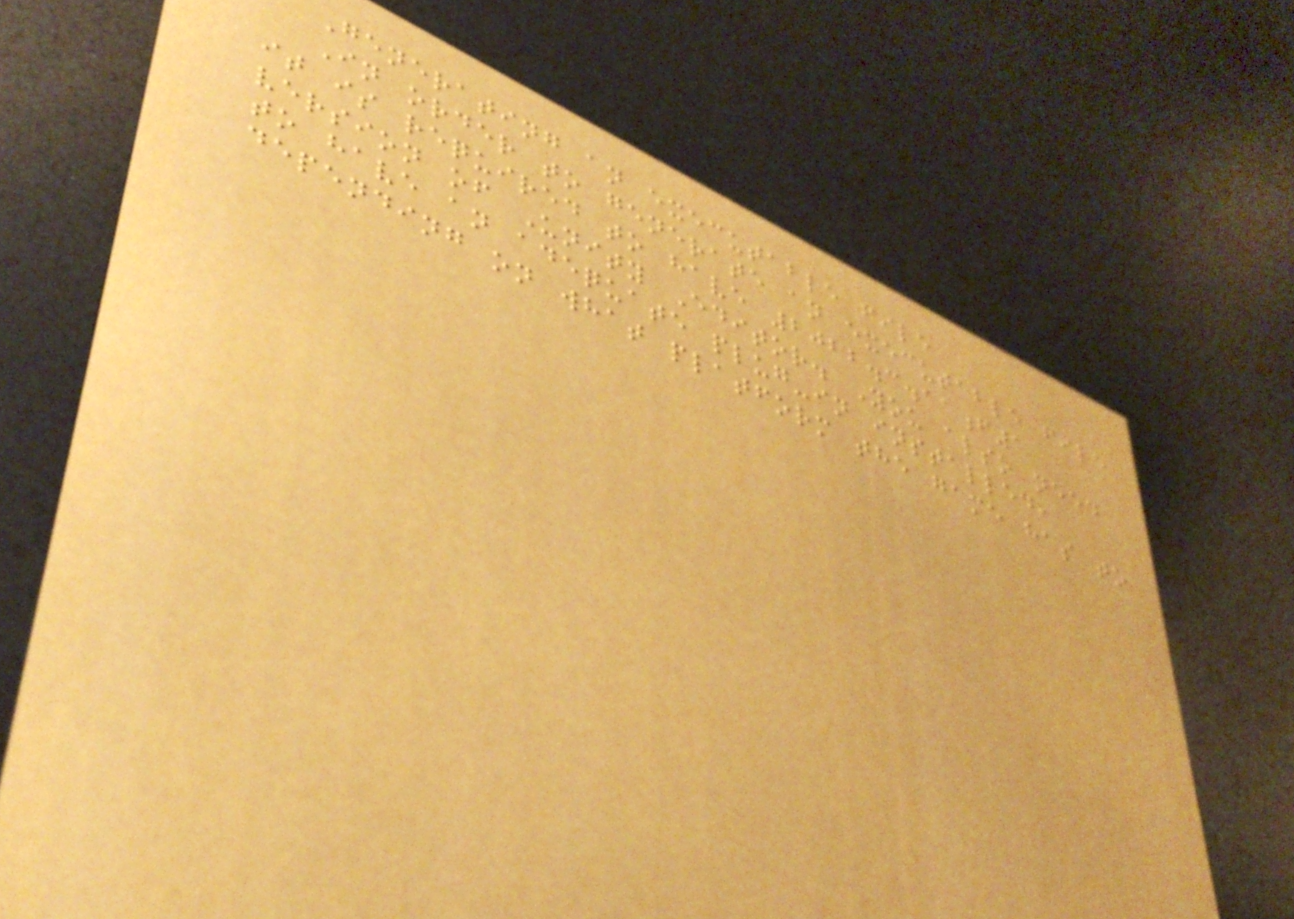Generating an executable file
In order to generate an executable file
it is required to have 2022.3.11f1
version of Unity Editor. You also need
to have an adequate plug-in installed,
depending on what platform the game has to
